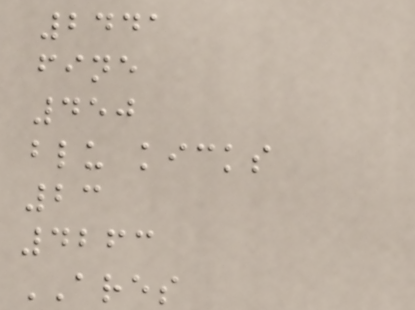2441
fine
450
blu kicks
23
4263
ARES
